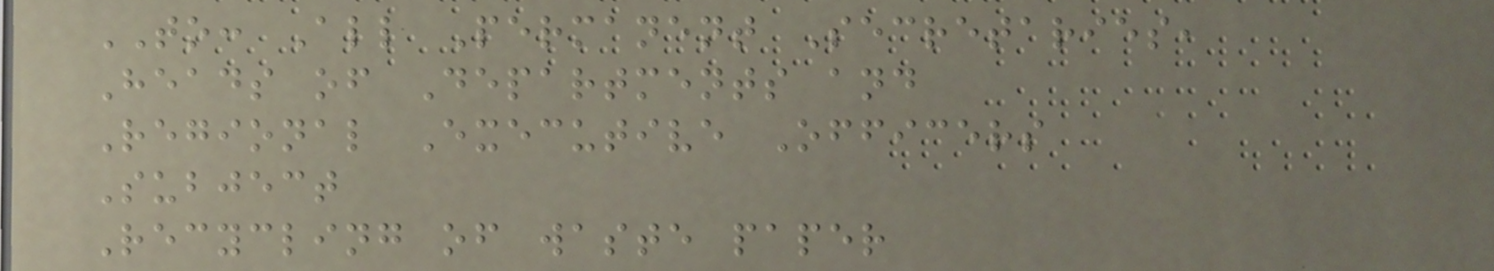TO: All Permanent Secretaries,
Heads of Departments and
Regional Executive Officers
Subject
Recycling of waste paper
